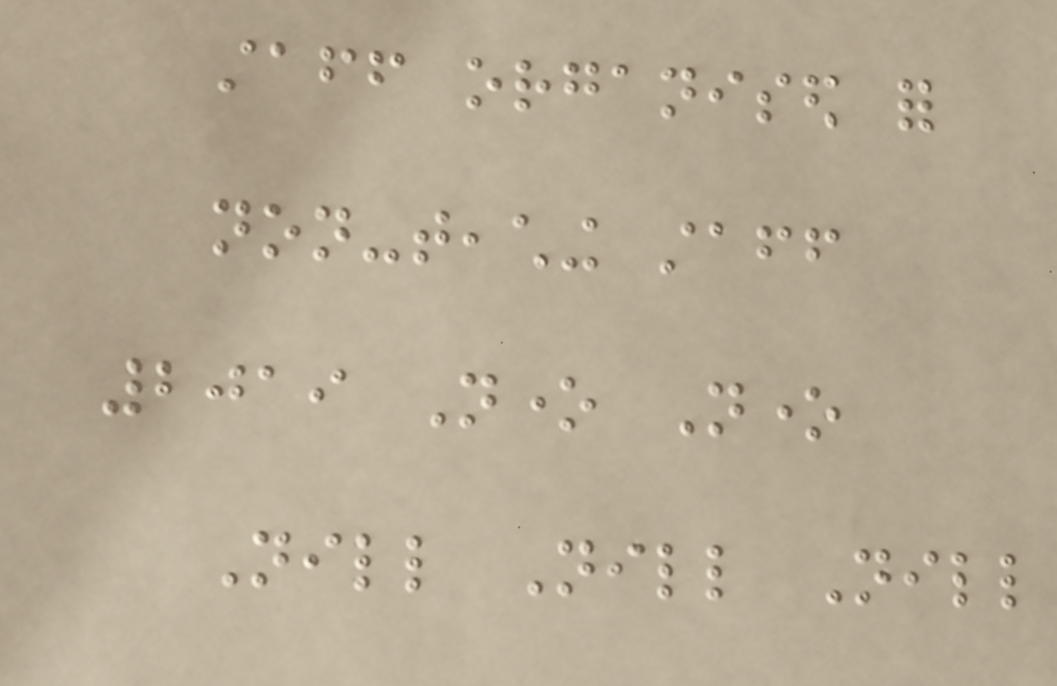staff organised for
non-teaching staff
2019 None None
Nill Nill Nill
